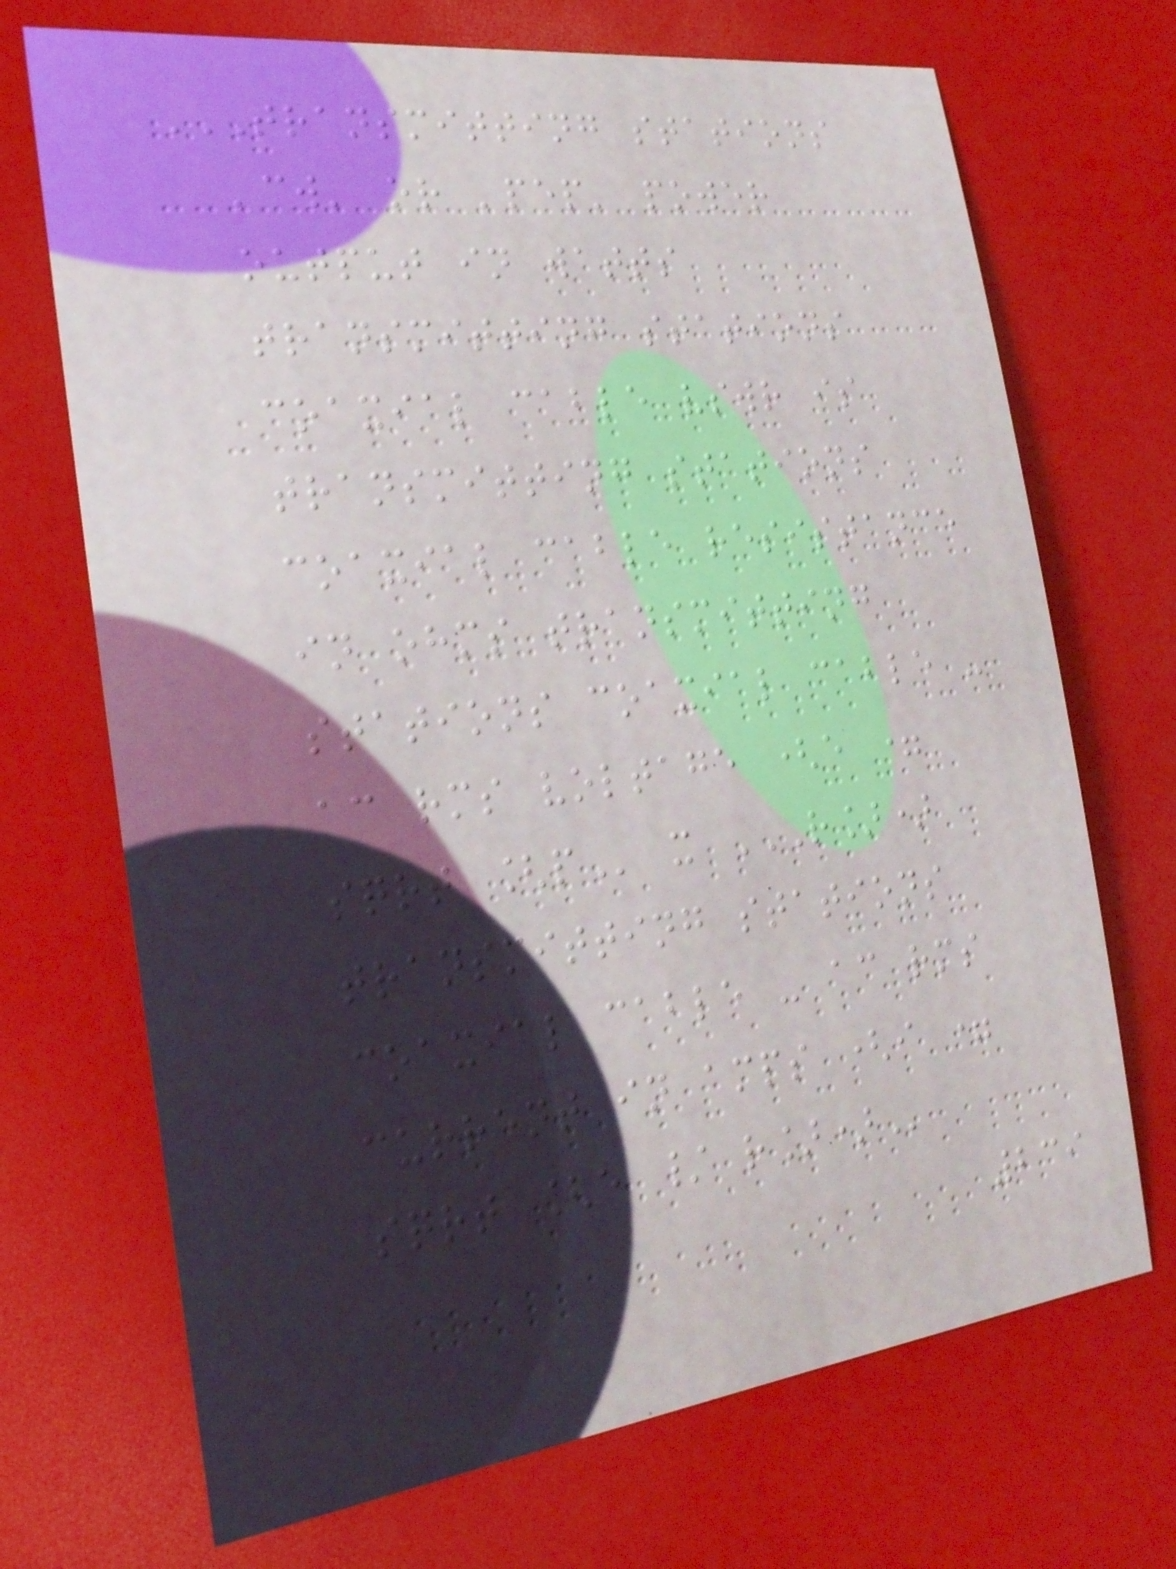TRANSMITTING STATIONS
'CW' OR 'PEP' POWER
OUTPUT IN WATTS
TRANSMITTING STATIONS
COAXIAL CABLE VSWR IS
TRANSMITTING STATIONS
COAXIAL CABLE RESISTANCE
IN OHMS TRANSMITTING
STATIONS COAXIAL CABLE -
AC RMS VOLTAGE (E =
SQRT [P x R])
TRANSMITTING STATIONS
COAXIAL CABLE - AC RMS
CURRENT IN AMPS (I =
SQRT [E / R])
239
